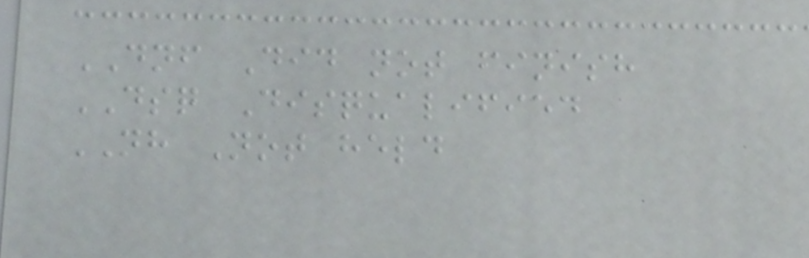DNF Did not finish
DSQ Disqualified
NH Not held
